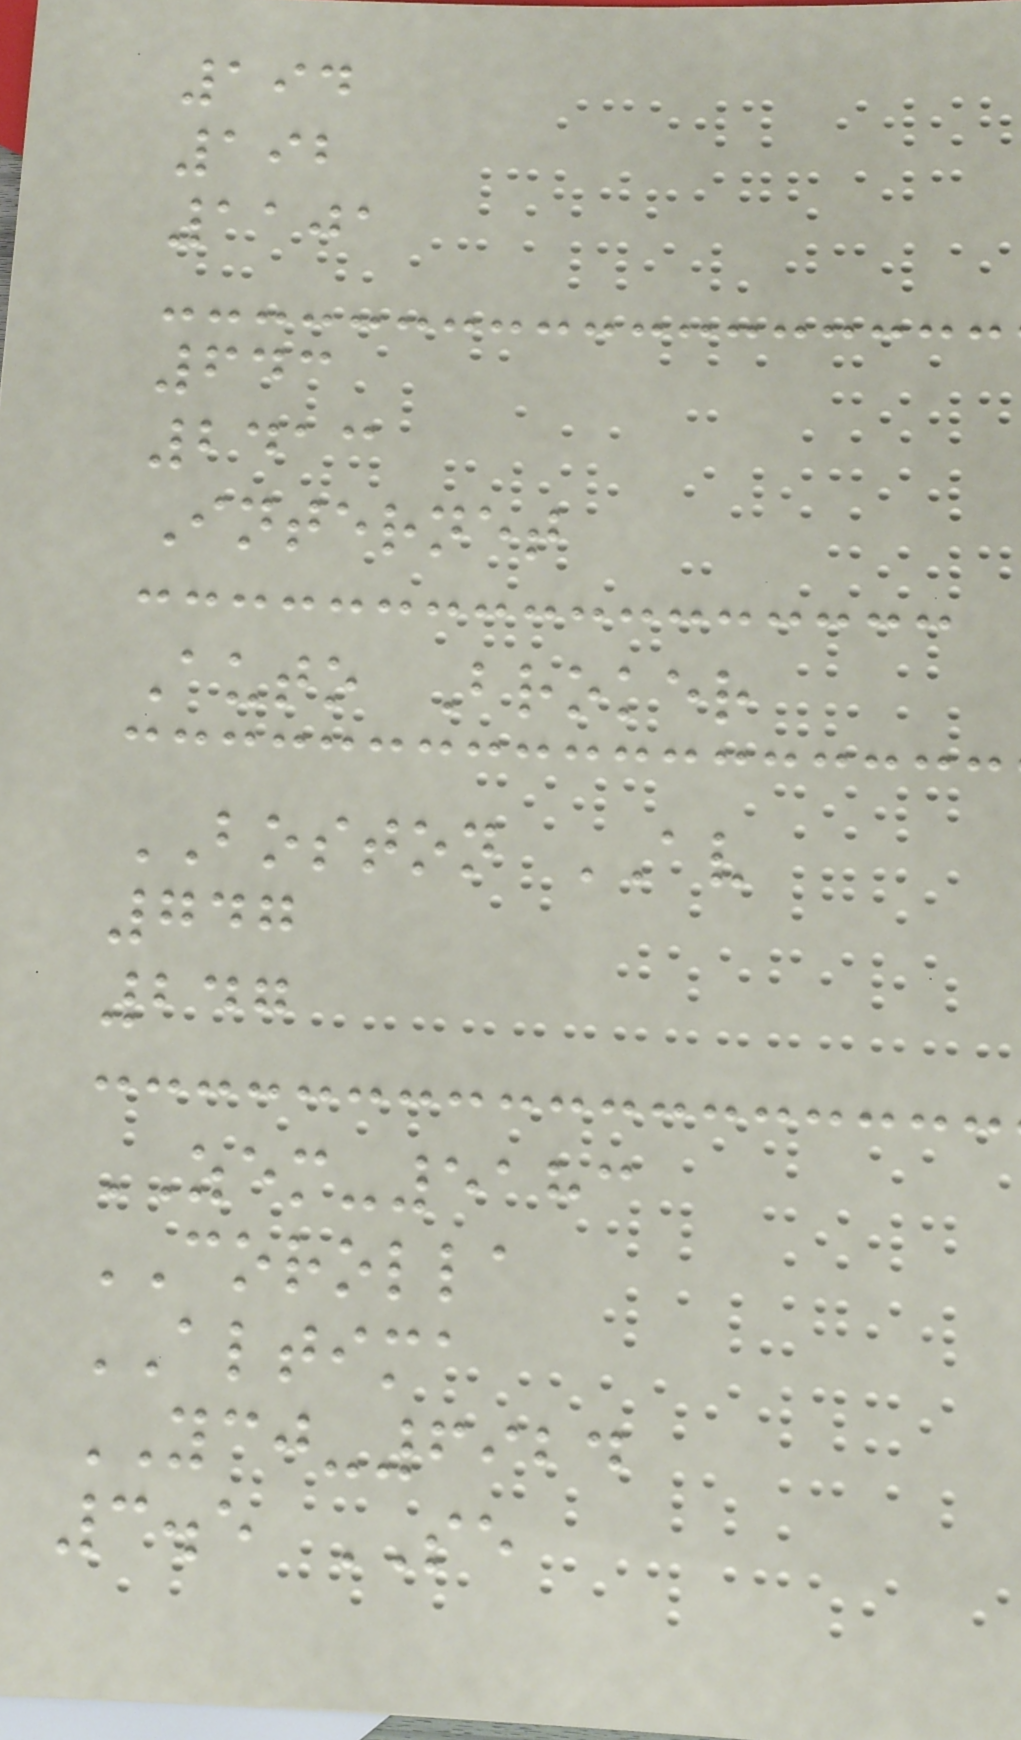194
192
1101
643
2413
Internet
Auto Broker
BOSTON AV
747
247
ZEM-5183
COROLLA
ALTIMA
YCJ-6924
3.5 SE
